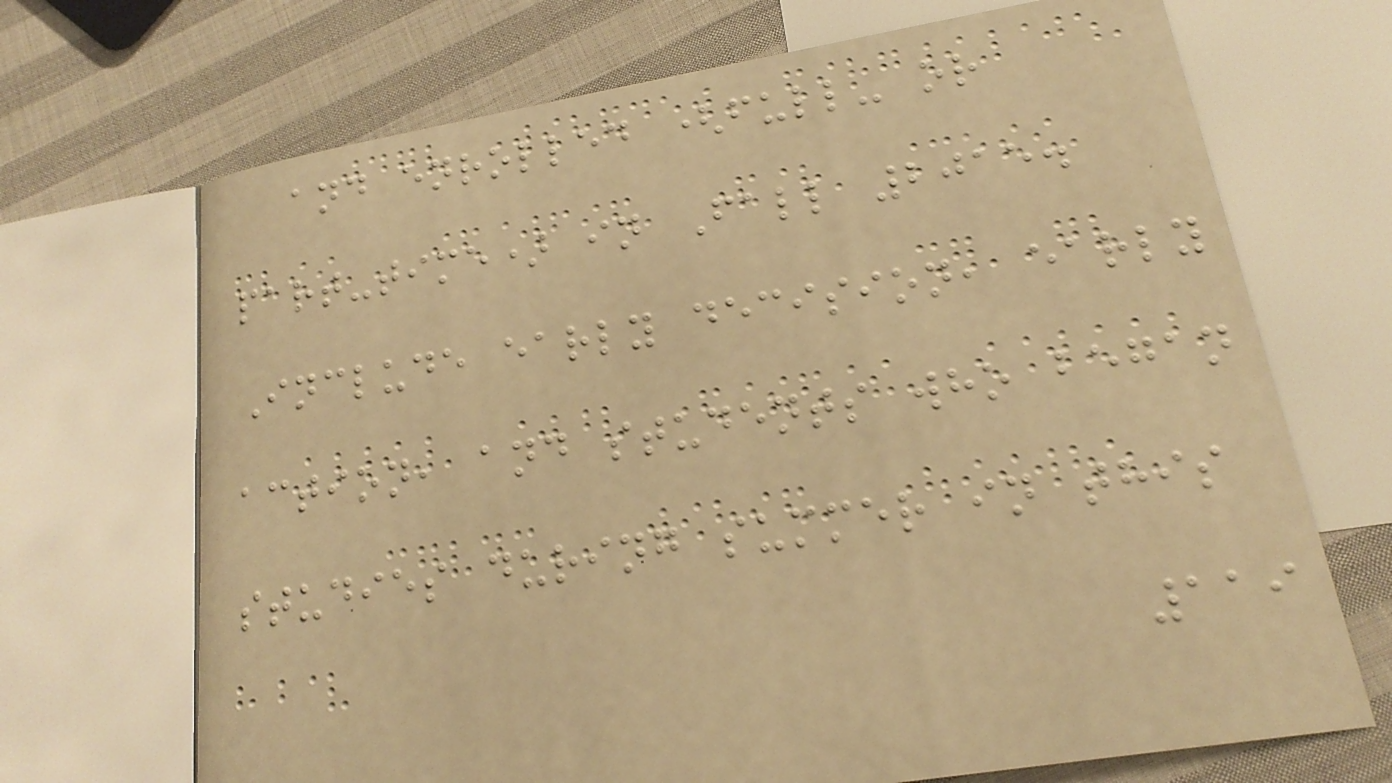and enrolled (full- or
part-time) in Fall 2015.
Include early decision, early
action, and students who began
studies during summer in this
119
